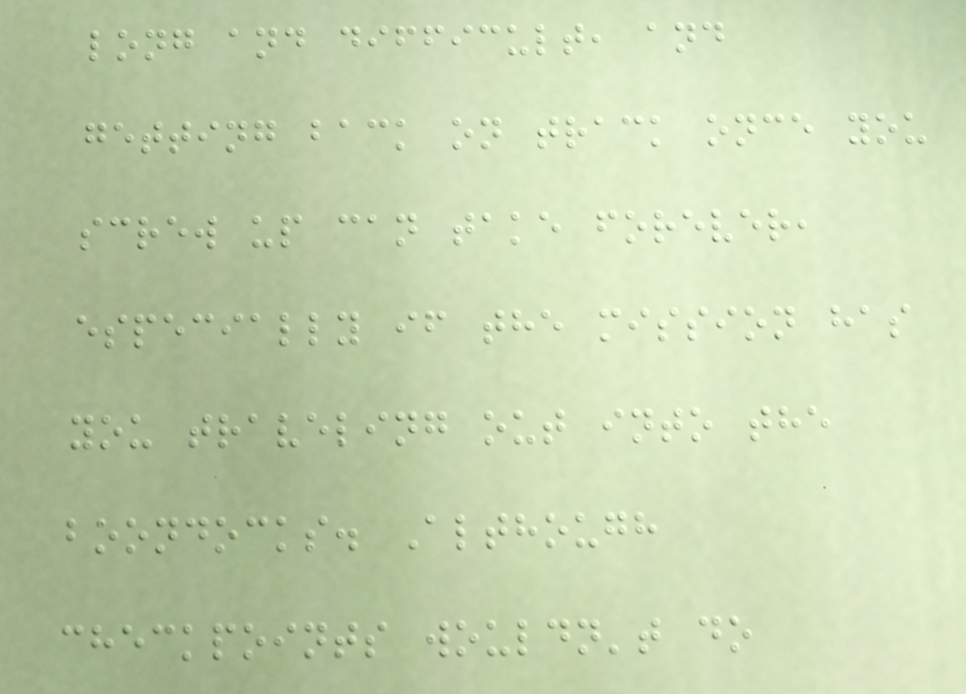long and difficult, and
getting back on track once you
screw up can take forever,
especially if the mission has
you traveling out into the
boondocks. Although
checkpoints wouldn't do
